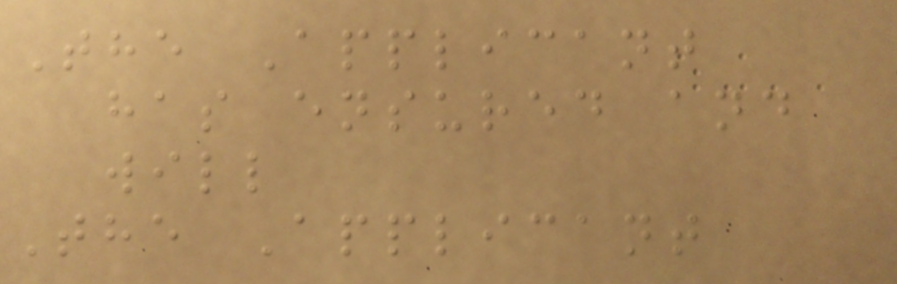The Applicant
has ensured and
will
The Applicant
